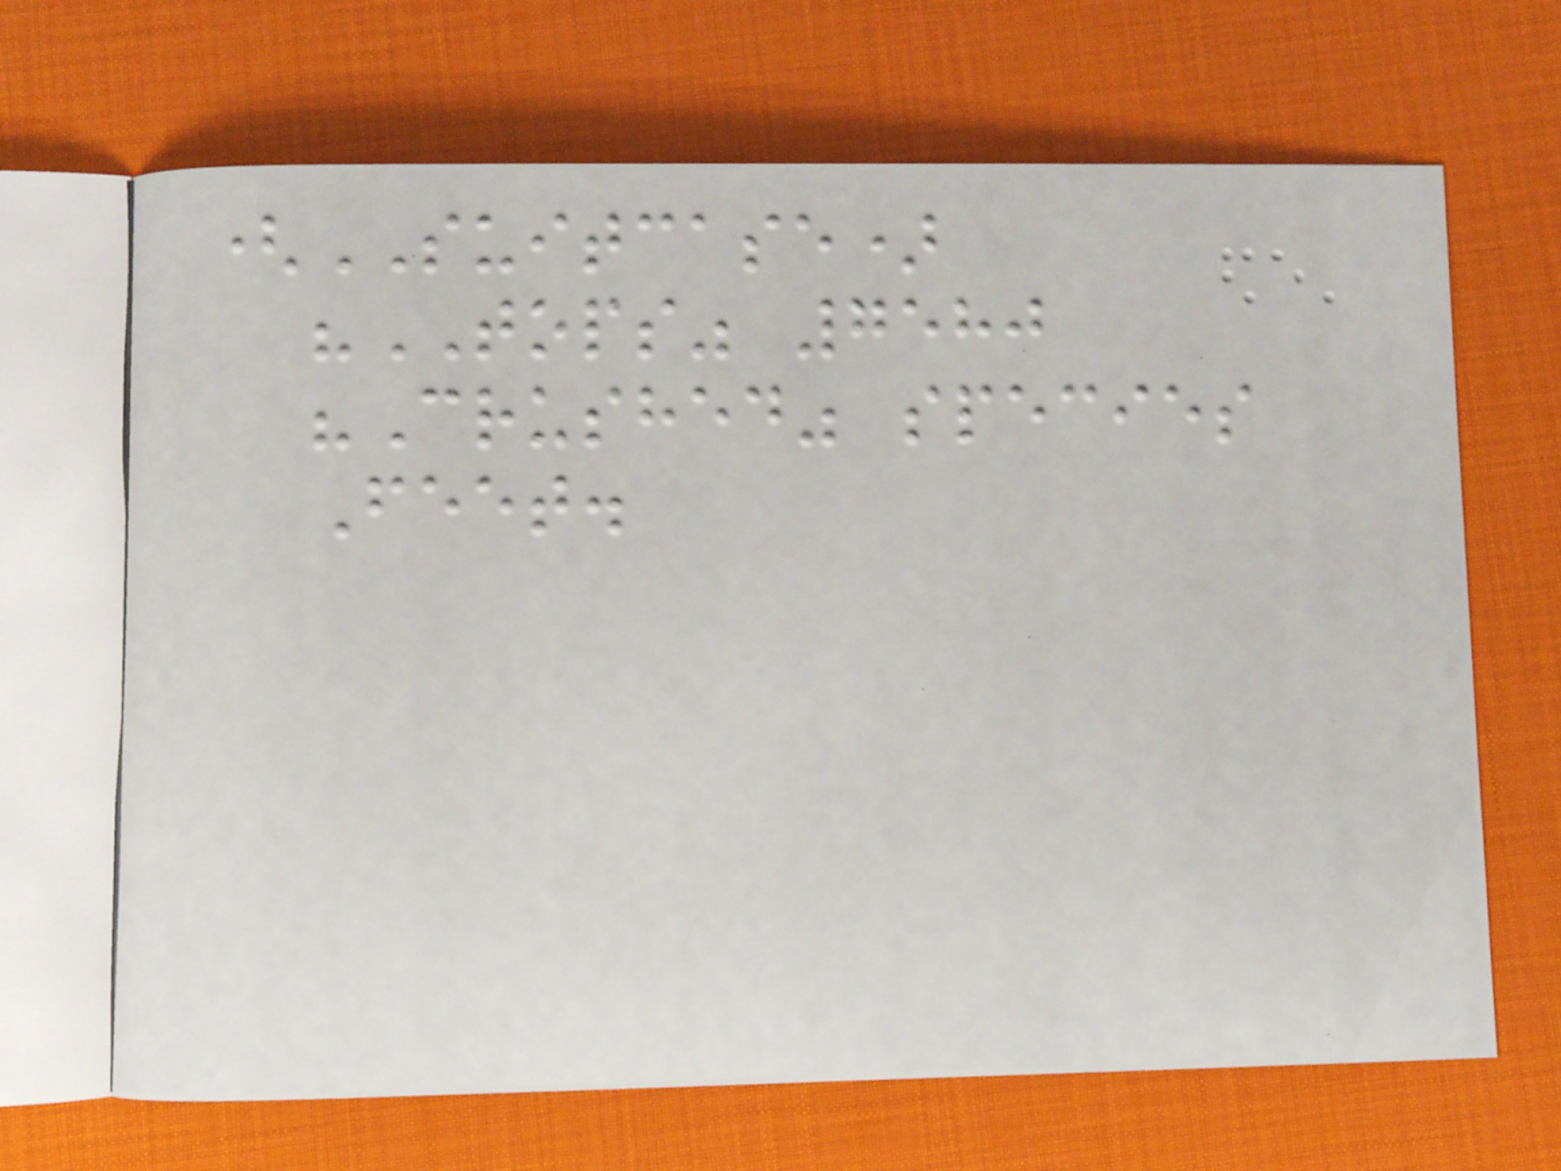(SUITCASE)
"TOPS" 7580
"Crushed" species
Feet.
